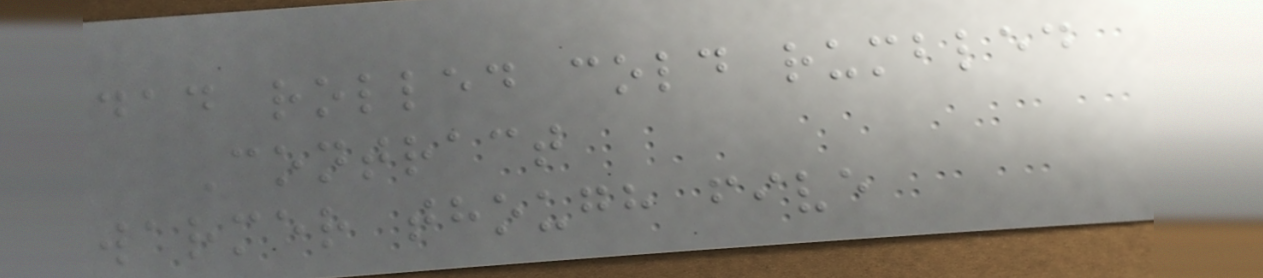dad rolled cold rumbled
Contract
warmer though five
